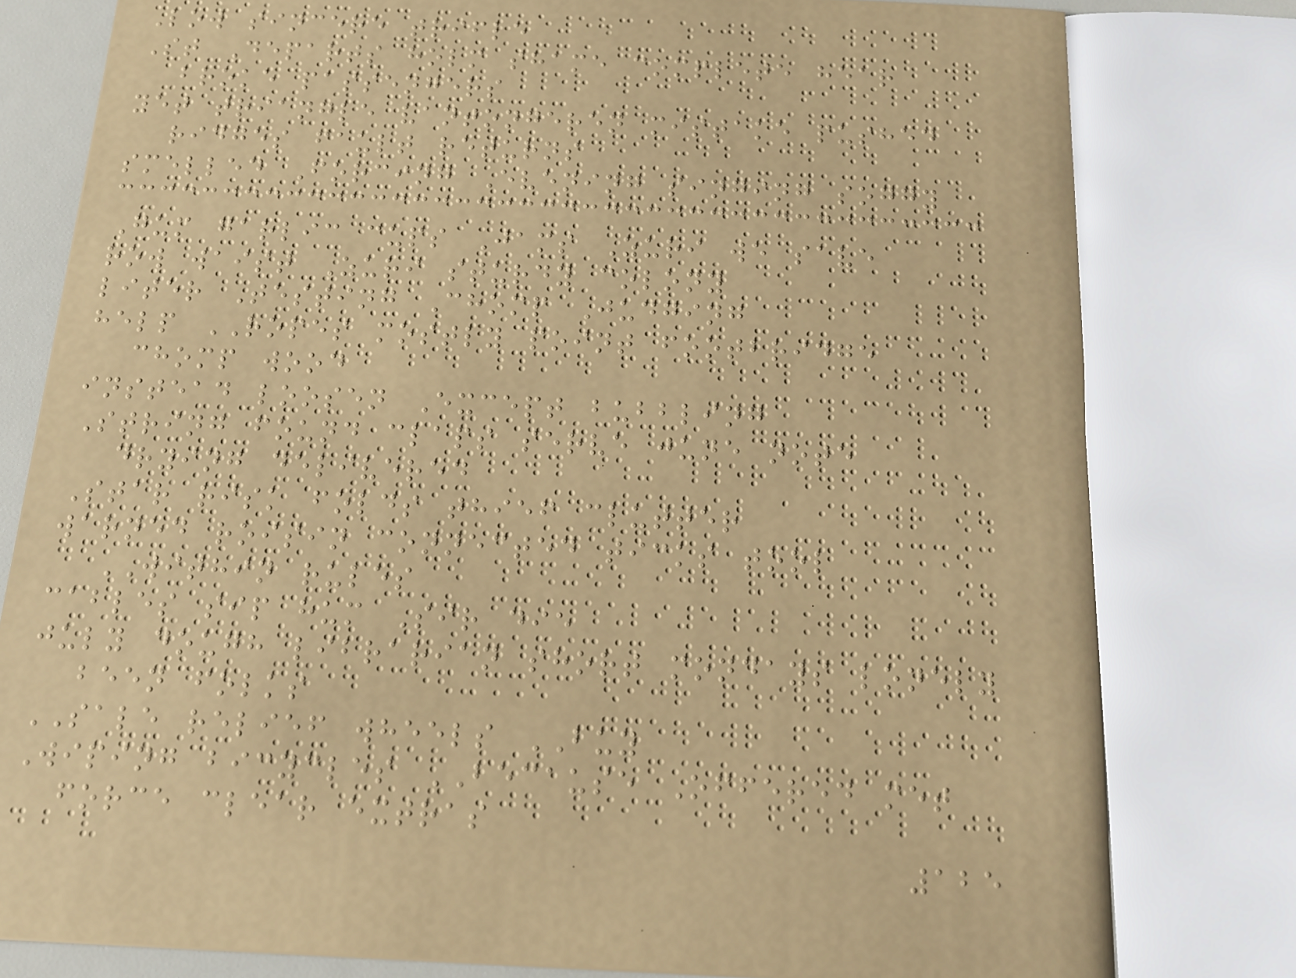Low sincere trifle
St Departs holm shame complete hear
broke passengers
yet triangle vantongeren mistake pushed
ridges fault returns
smelled Forcing Evening singing soggy
Gum garlic cups Jams Zuri we save
row waist Zuri sturdy colony
liter Testing Chomp Judging
help ROPES mostly point footbridge
chomp wood
instead loosen Except bubbling
String found claps serve june note
drying delivered
Star risk folds thief clutter
warned roisin connected ticks tool
WITHIN rules
cables sip hum Sir die
july dough librarian short mondays lonely
been folks
SALE relief wheels BUY
Wiping bicycles BECAUSE Offered met
force clear extras
125
